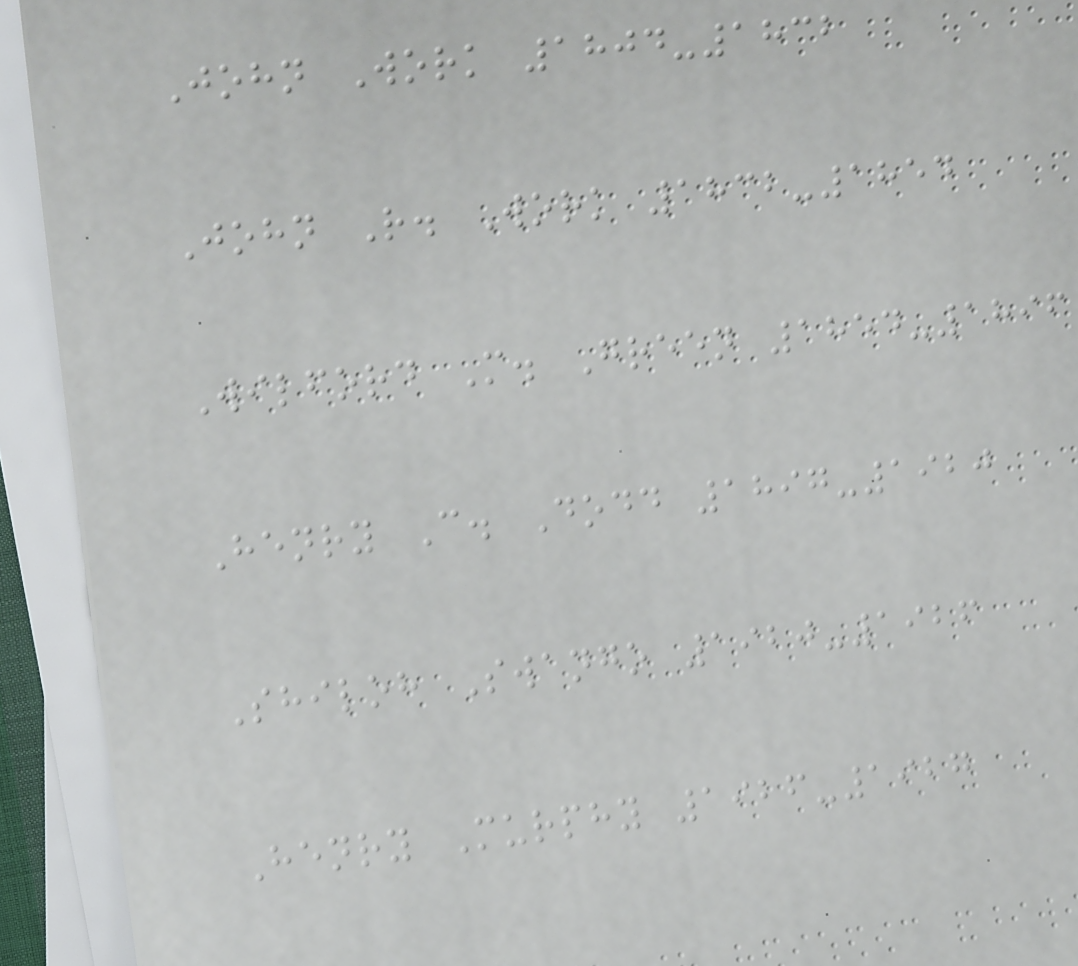John Work 1804-1832
John R. Work 1832-1854
Wilford M. Green 1854-1896
Henry C. Dodd 1897-1920
Shiloh Swango 1920-1926
Henry Murphy 1926-1927
